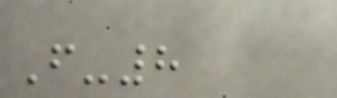F-8
